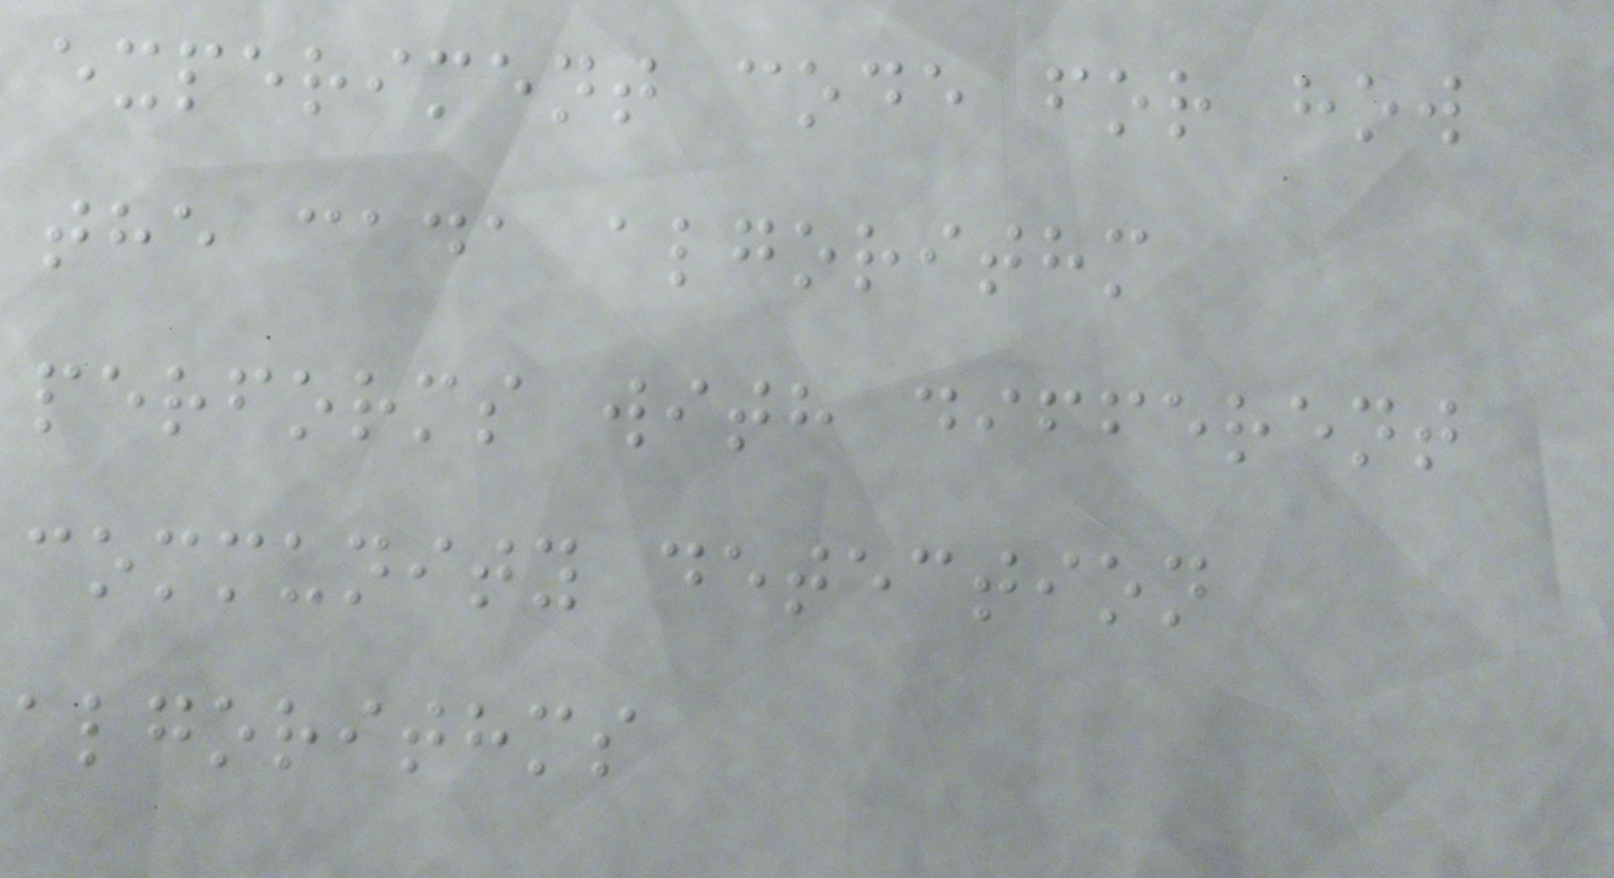experiment code for how
the cada algorithm
performs with different
community detection
algorithms
